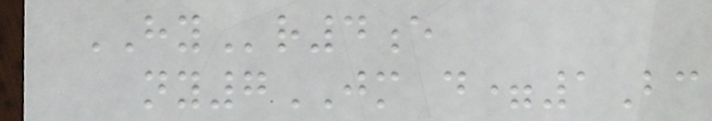HYr4e
ny7JM d=1Bc
